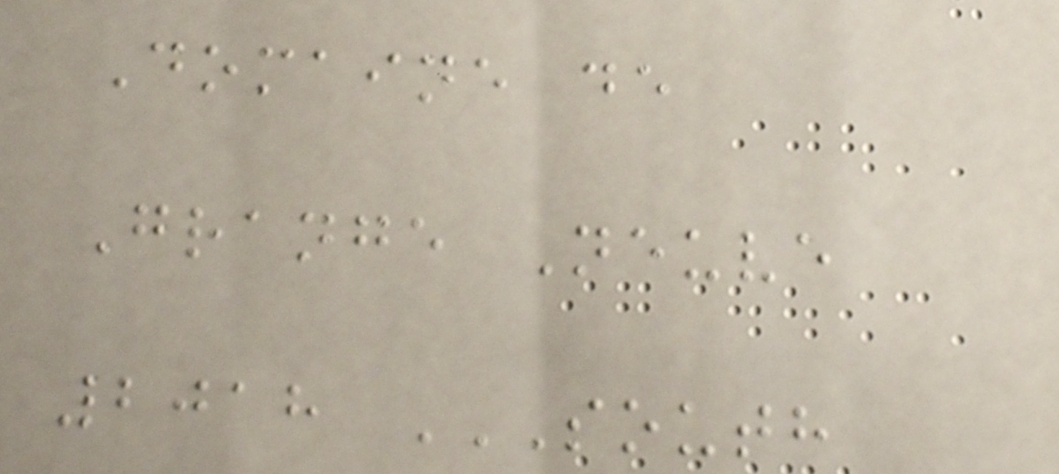Domaine de
Grange Neuve
2018 SOUTH
